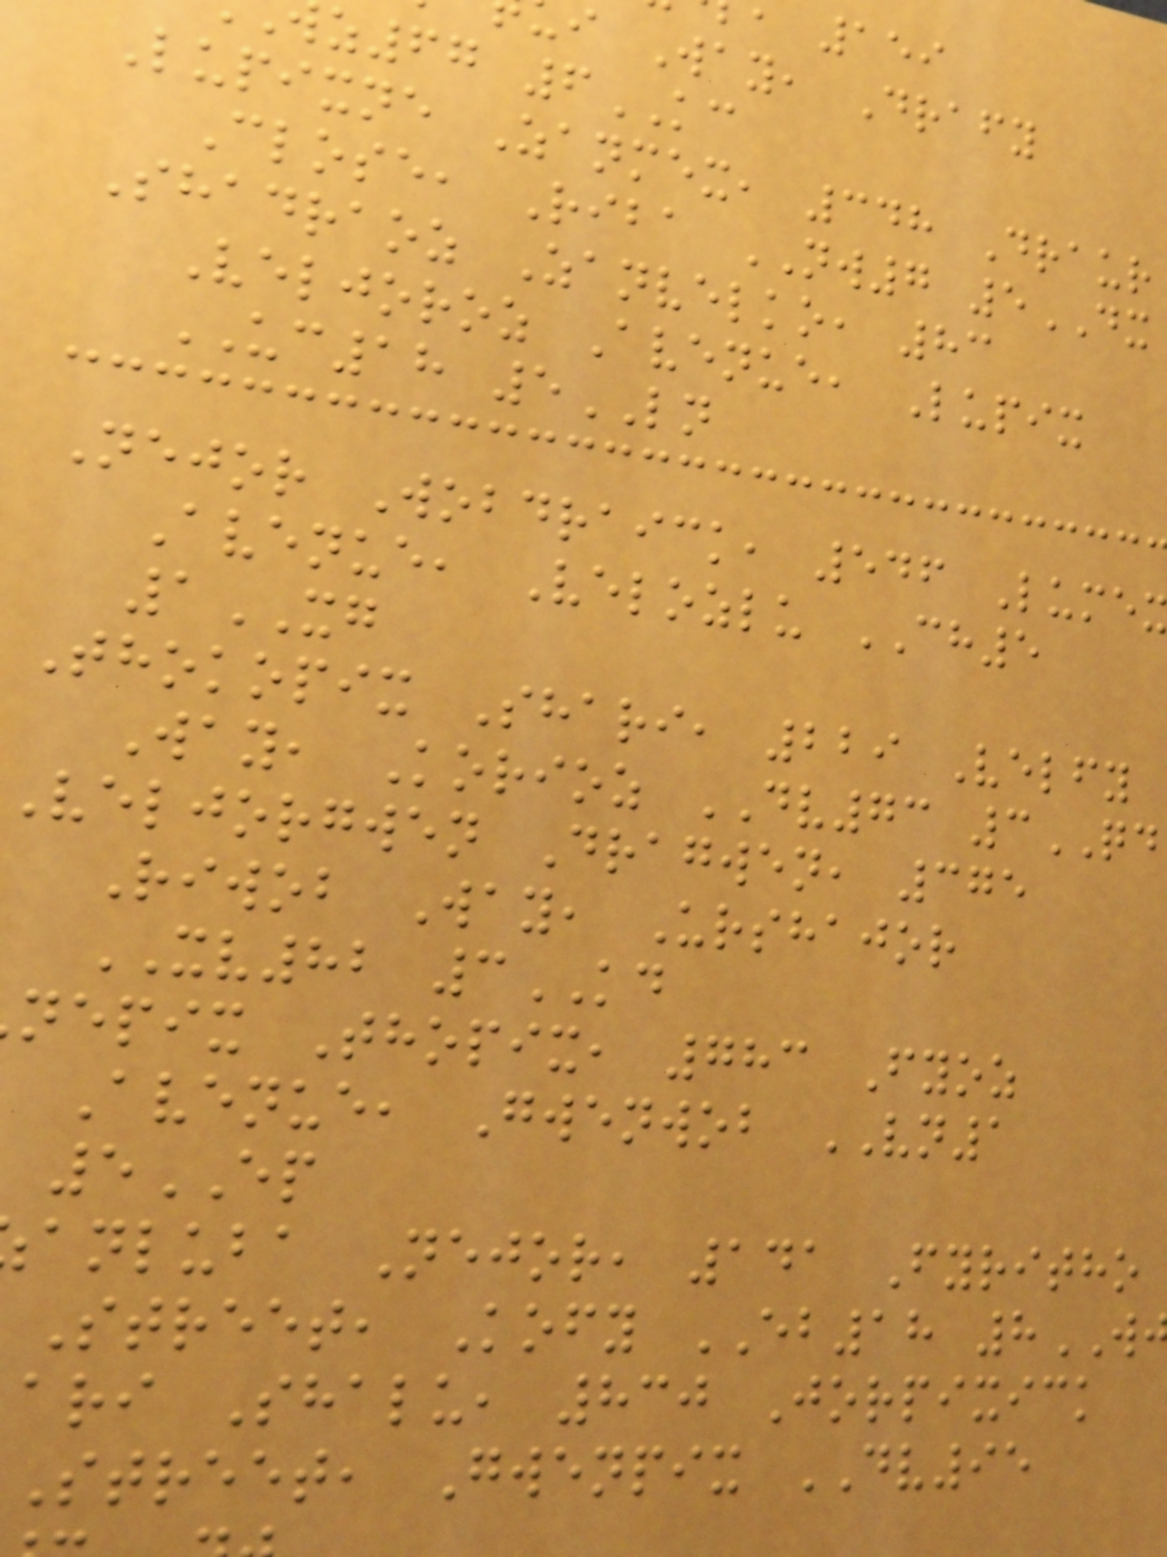i Way, Drafy
z67 6KC
Lupixne Zanmex, 348 Draur
Close, Riba NW7 5DX
Shadraoz Zanvelko, 83
Veljoroz Avenue, Lupix
UC18 5LN
Nejor Wobdraick, 546 Lume
Avenue, Velozlu CH5
1XG
Thokopix Shari, 229 Velfy
Way, Korioz DV73 3QD
Veljorgwen Dragwen, 375
Riwob Way, Urshajor
XV82 3KD
nepix Thopix, 783 Fyoz
Avenue, Gwenwob VN1
5EP
anluba Nejor, 141 Fyritho
Street, Kofy EB18 8
ari Shalu, 830 Jorpixick
Street, Gwenpix DV95
